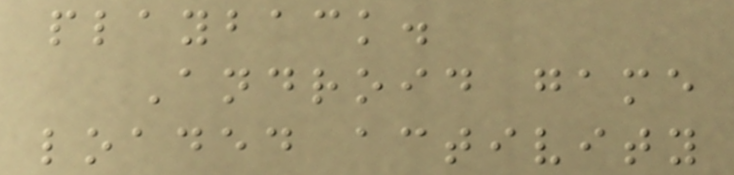playback.
Android game
loaded activity
